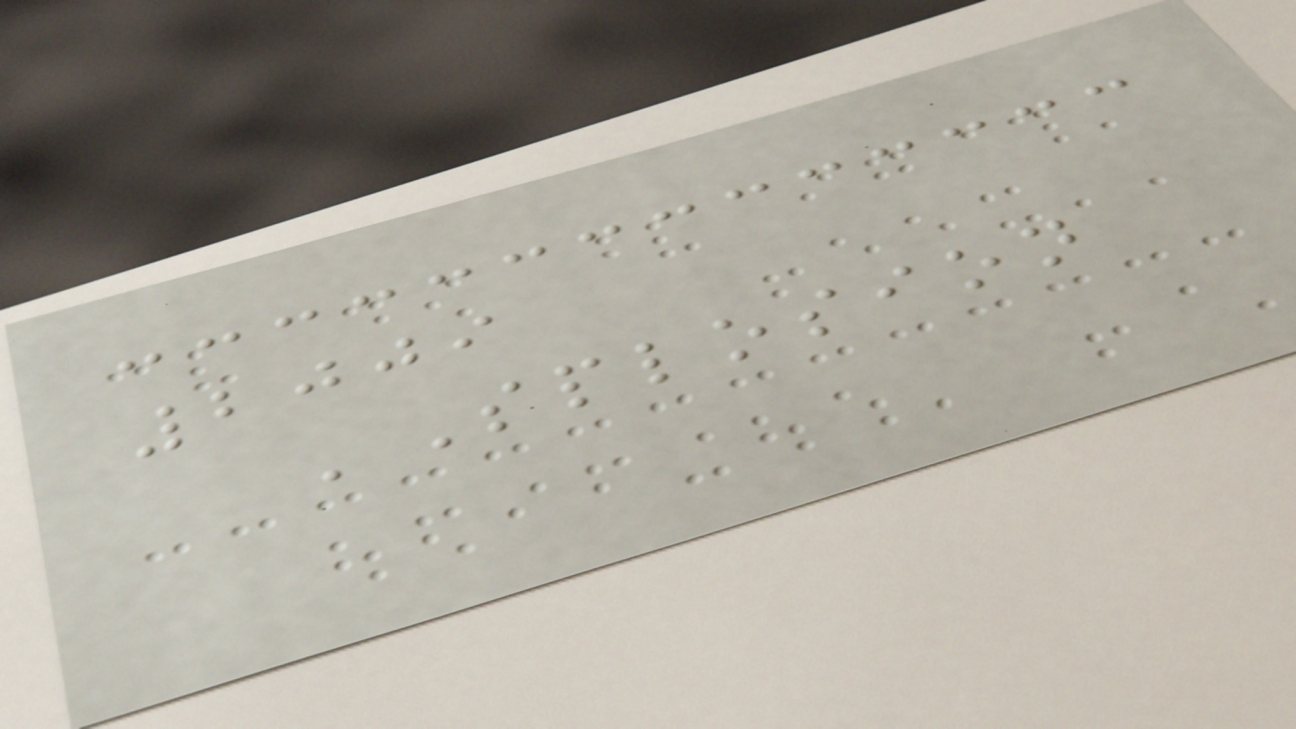2009
'Splosion
